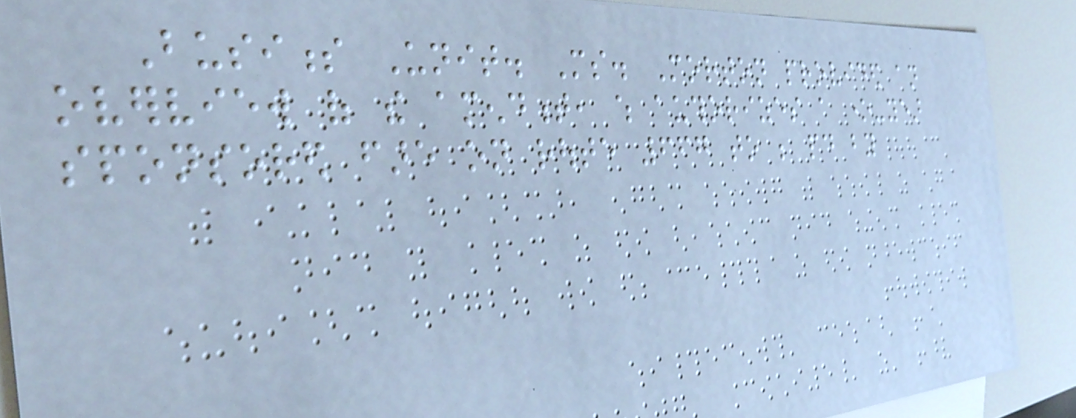Business Unit. Ms. Morton provided an
overview of the amendment, which authorizes a one-year
sponsored fare on route 667 to be paid by
